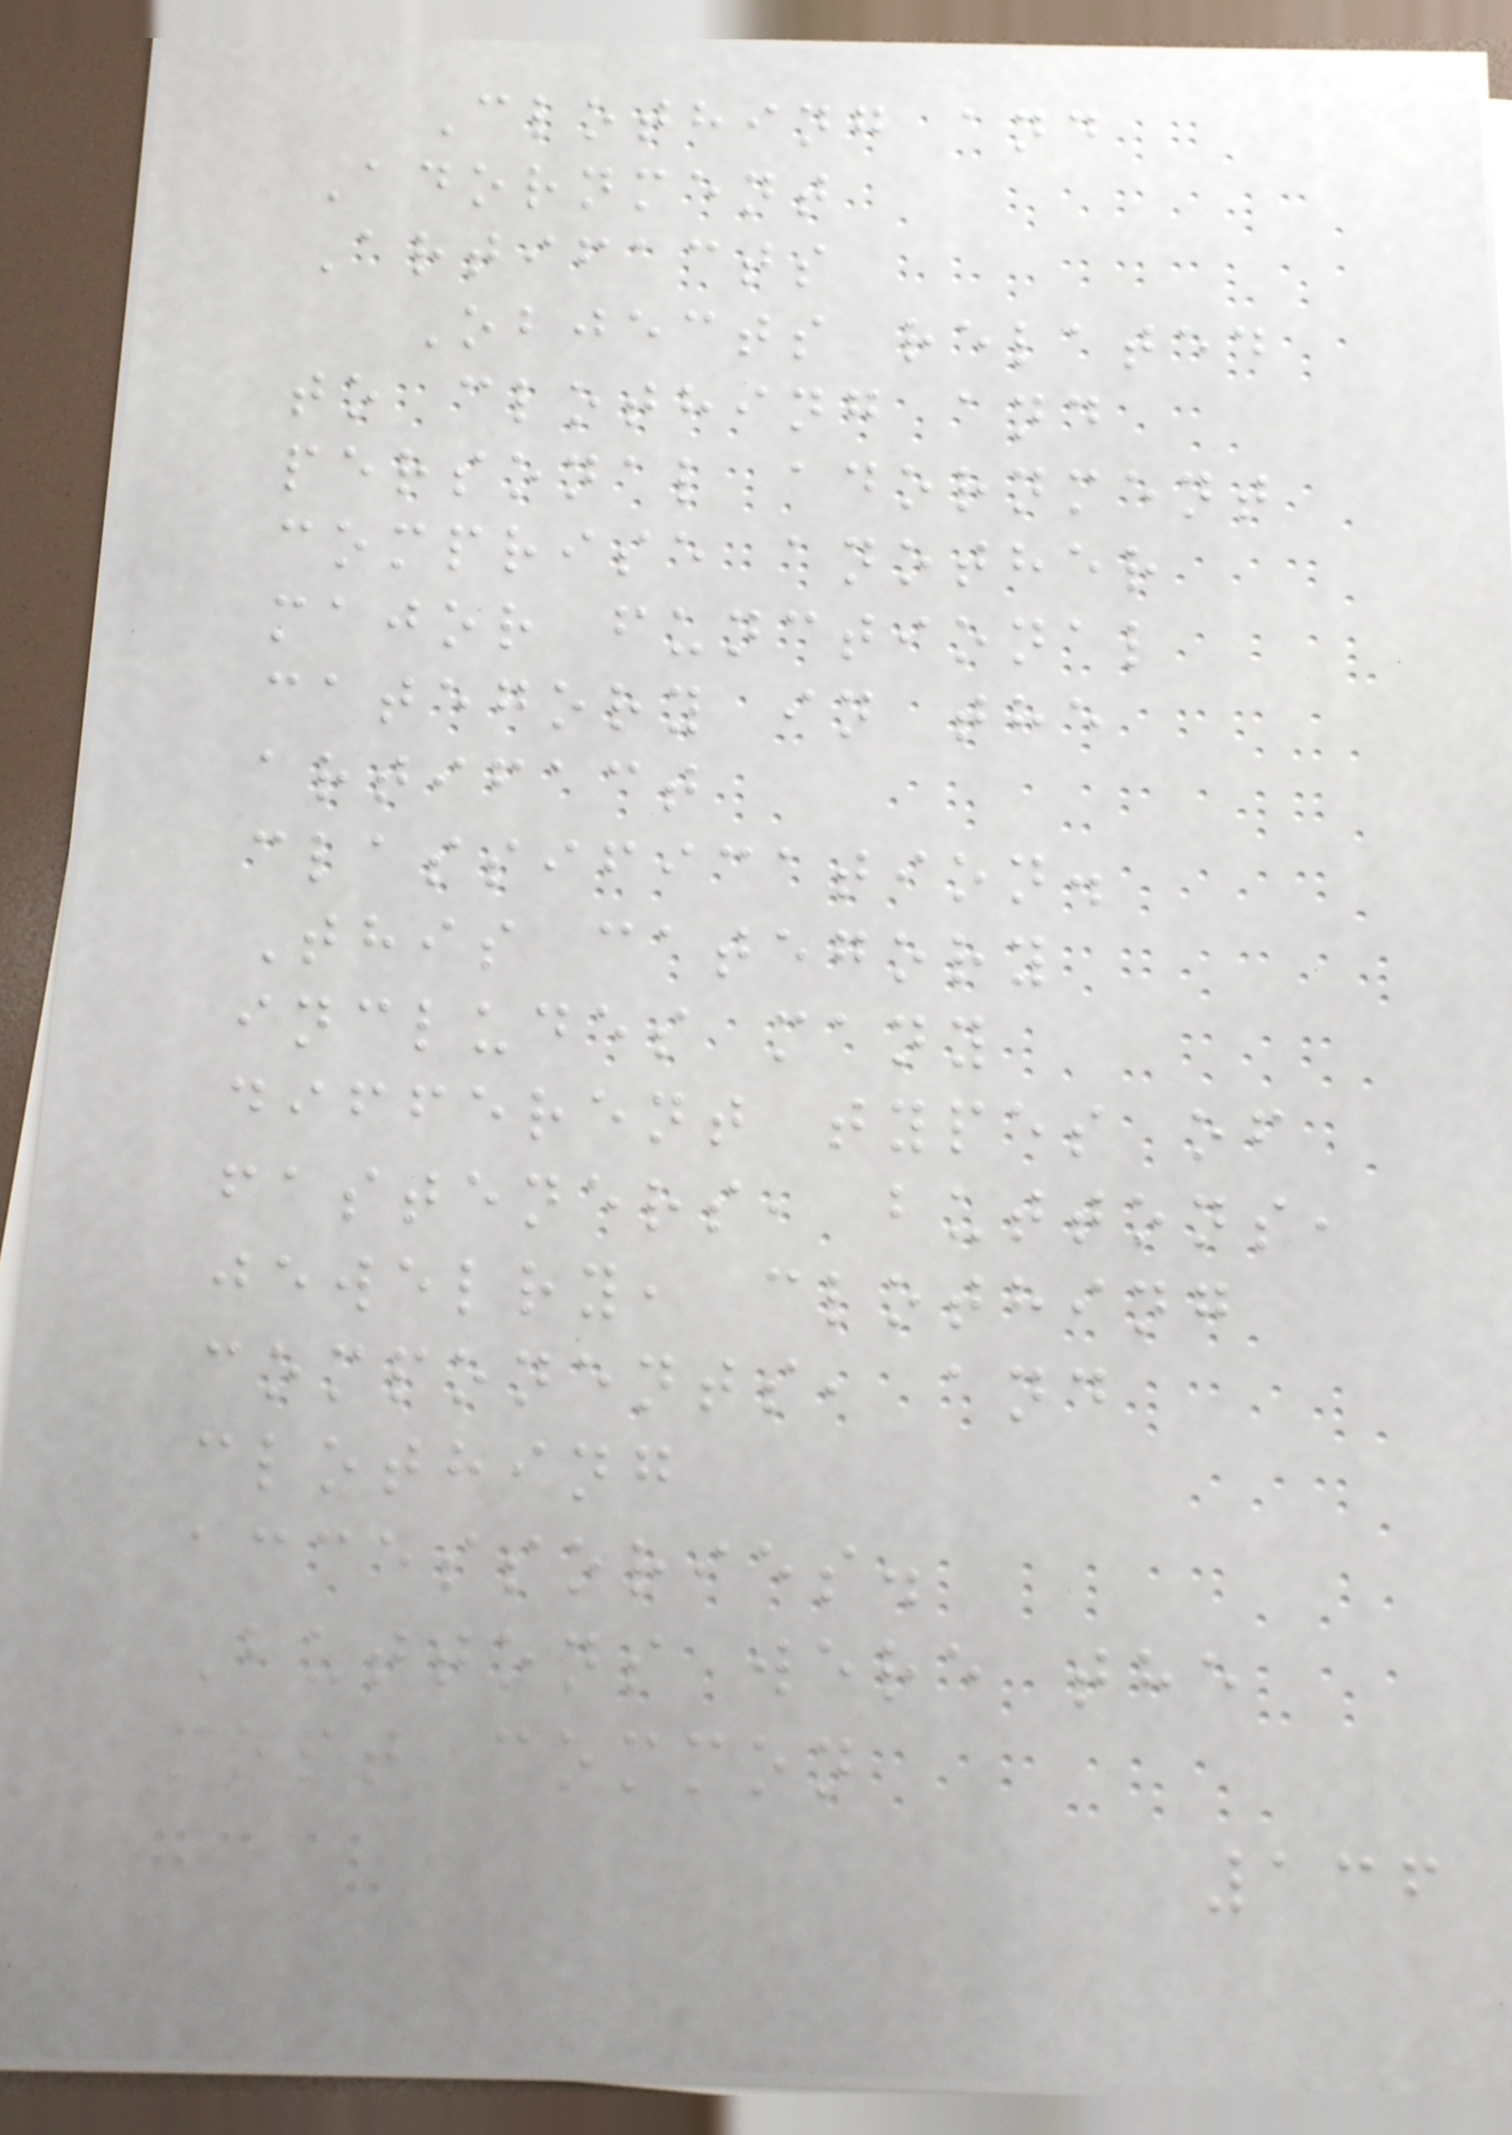Clothing and
Adornment
Artifacts
Objects related
to clothing and
personal adornment
comprise another
major functional
category in the
artifact
classification.
This category
includes many
different types of
fasteners, buttons,
jewelry, clothing
components, and
clothing
accessories.
Buttons were the
most common
136
